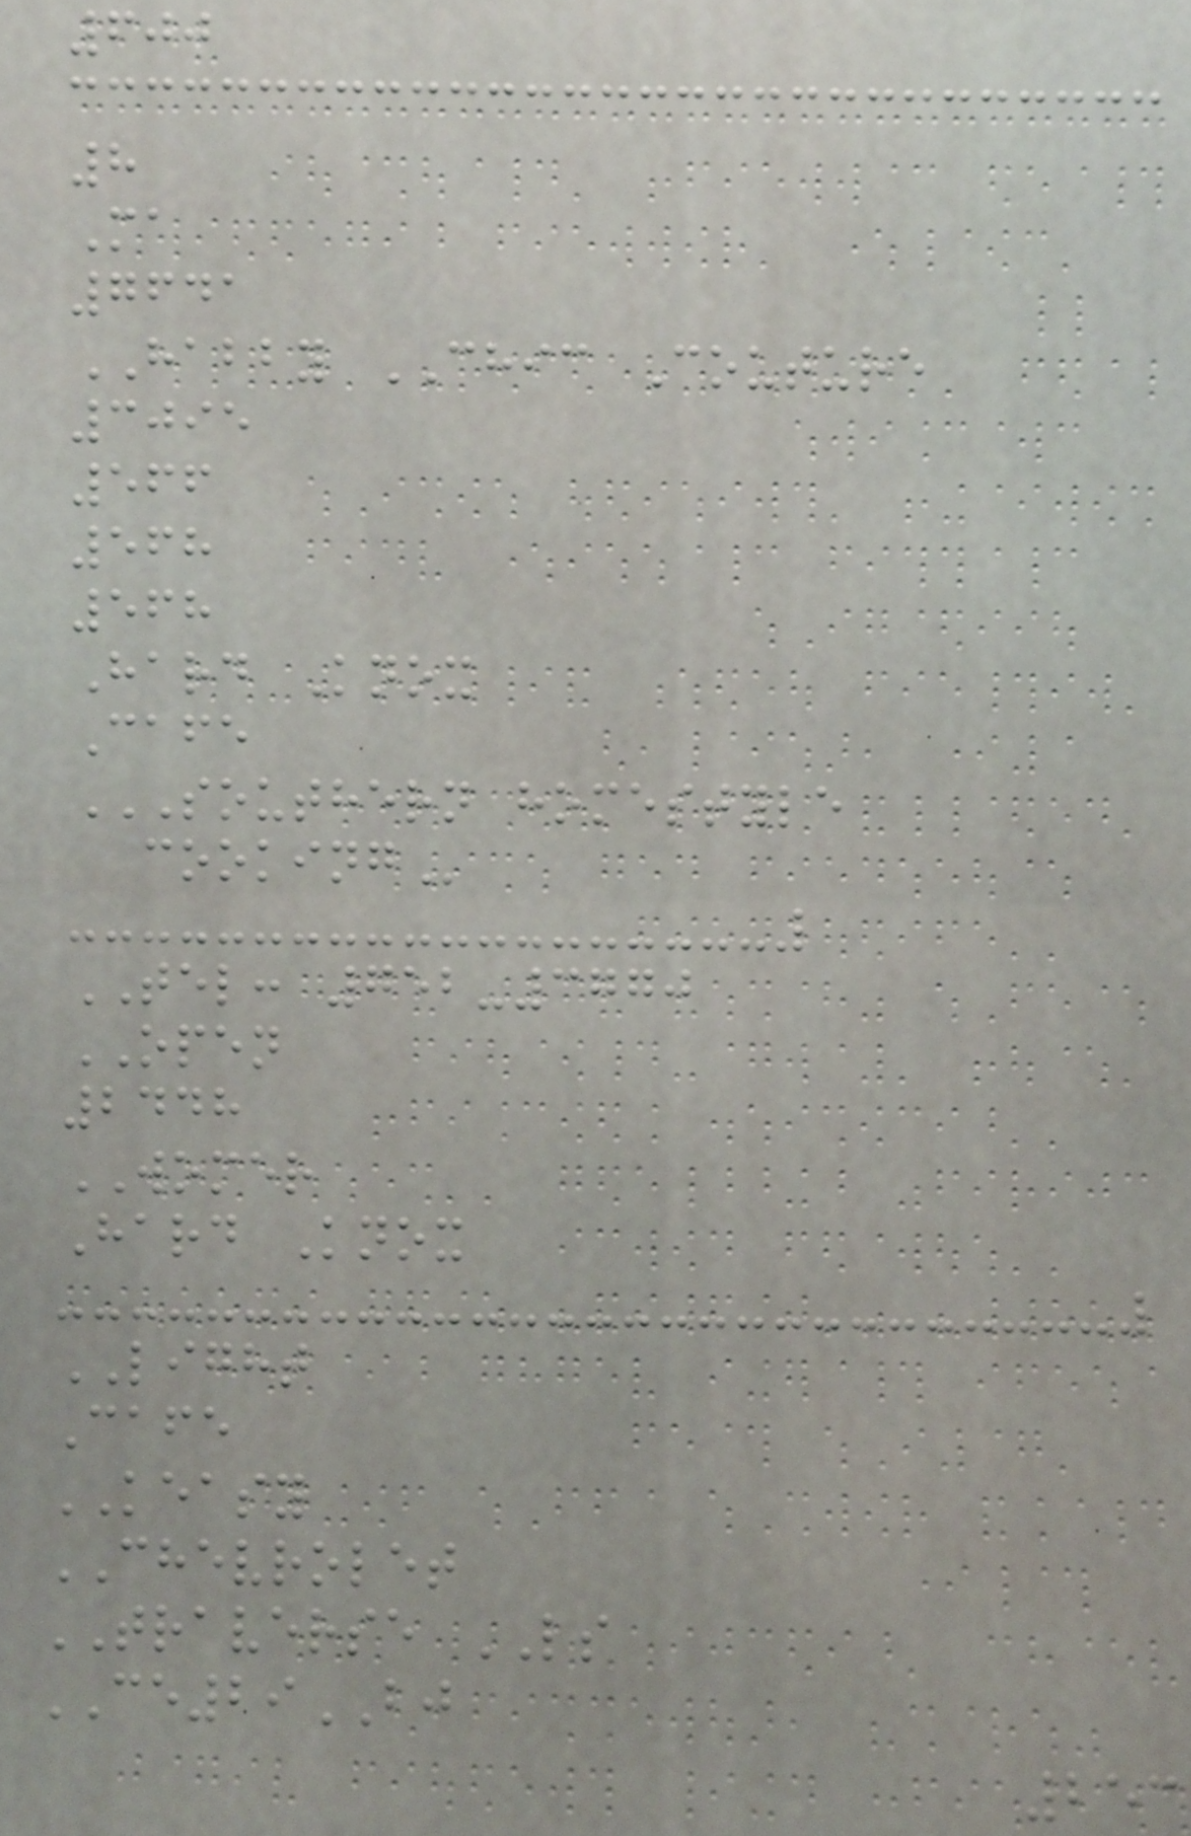600
8
Ma
7641
HABBY CHIC Couture
3095
566
568
568
Hard Knox
Cafe
SOUTHERN HOMESTYLE
COOKING
TEL: 752-3770
OPEN
2448
WOMER
Hard Knox
LIGHT
Cafe
KEASY
CHEVROLET
TRAVERSE LS
CE29BJ
253
